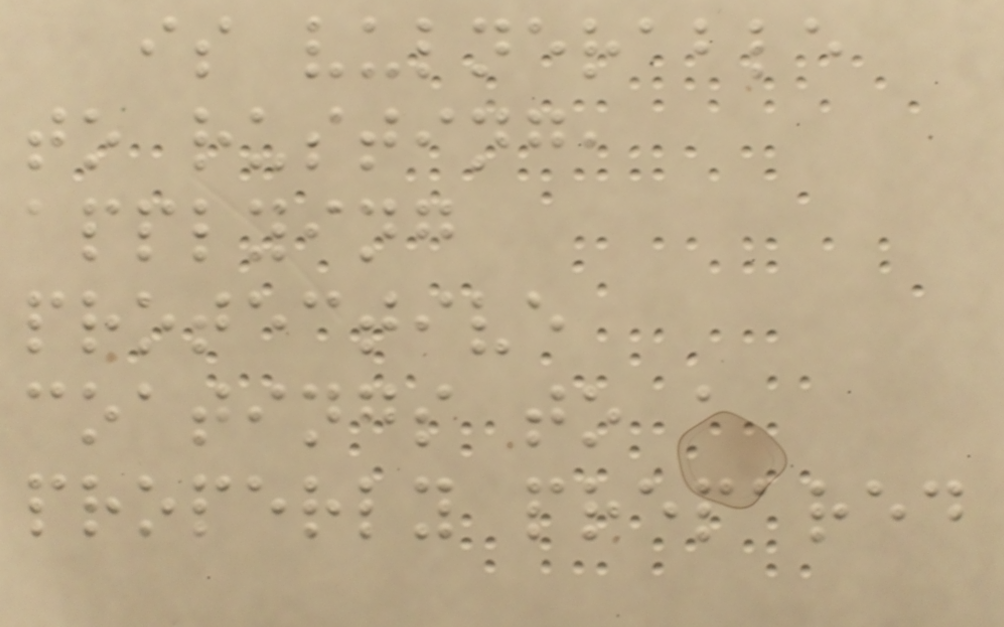is vulnerable
to rusting,
applying
protective
coatings to a
properly prepared
